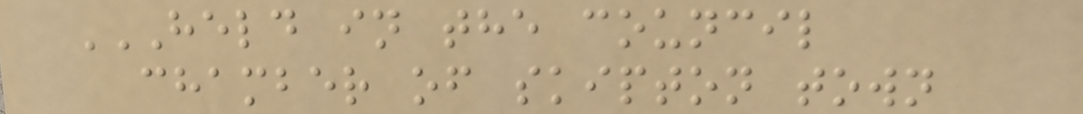HELD IN THE COUNCIL
CHAMBER OF SKIPTON TOWN
